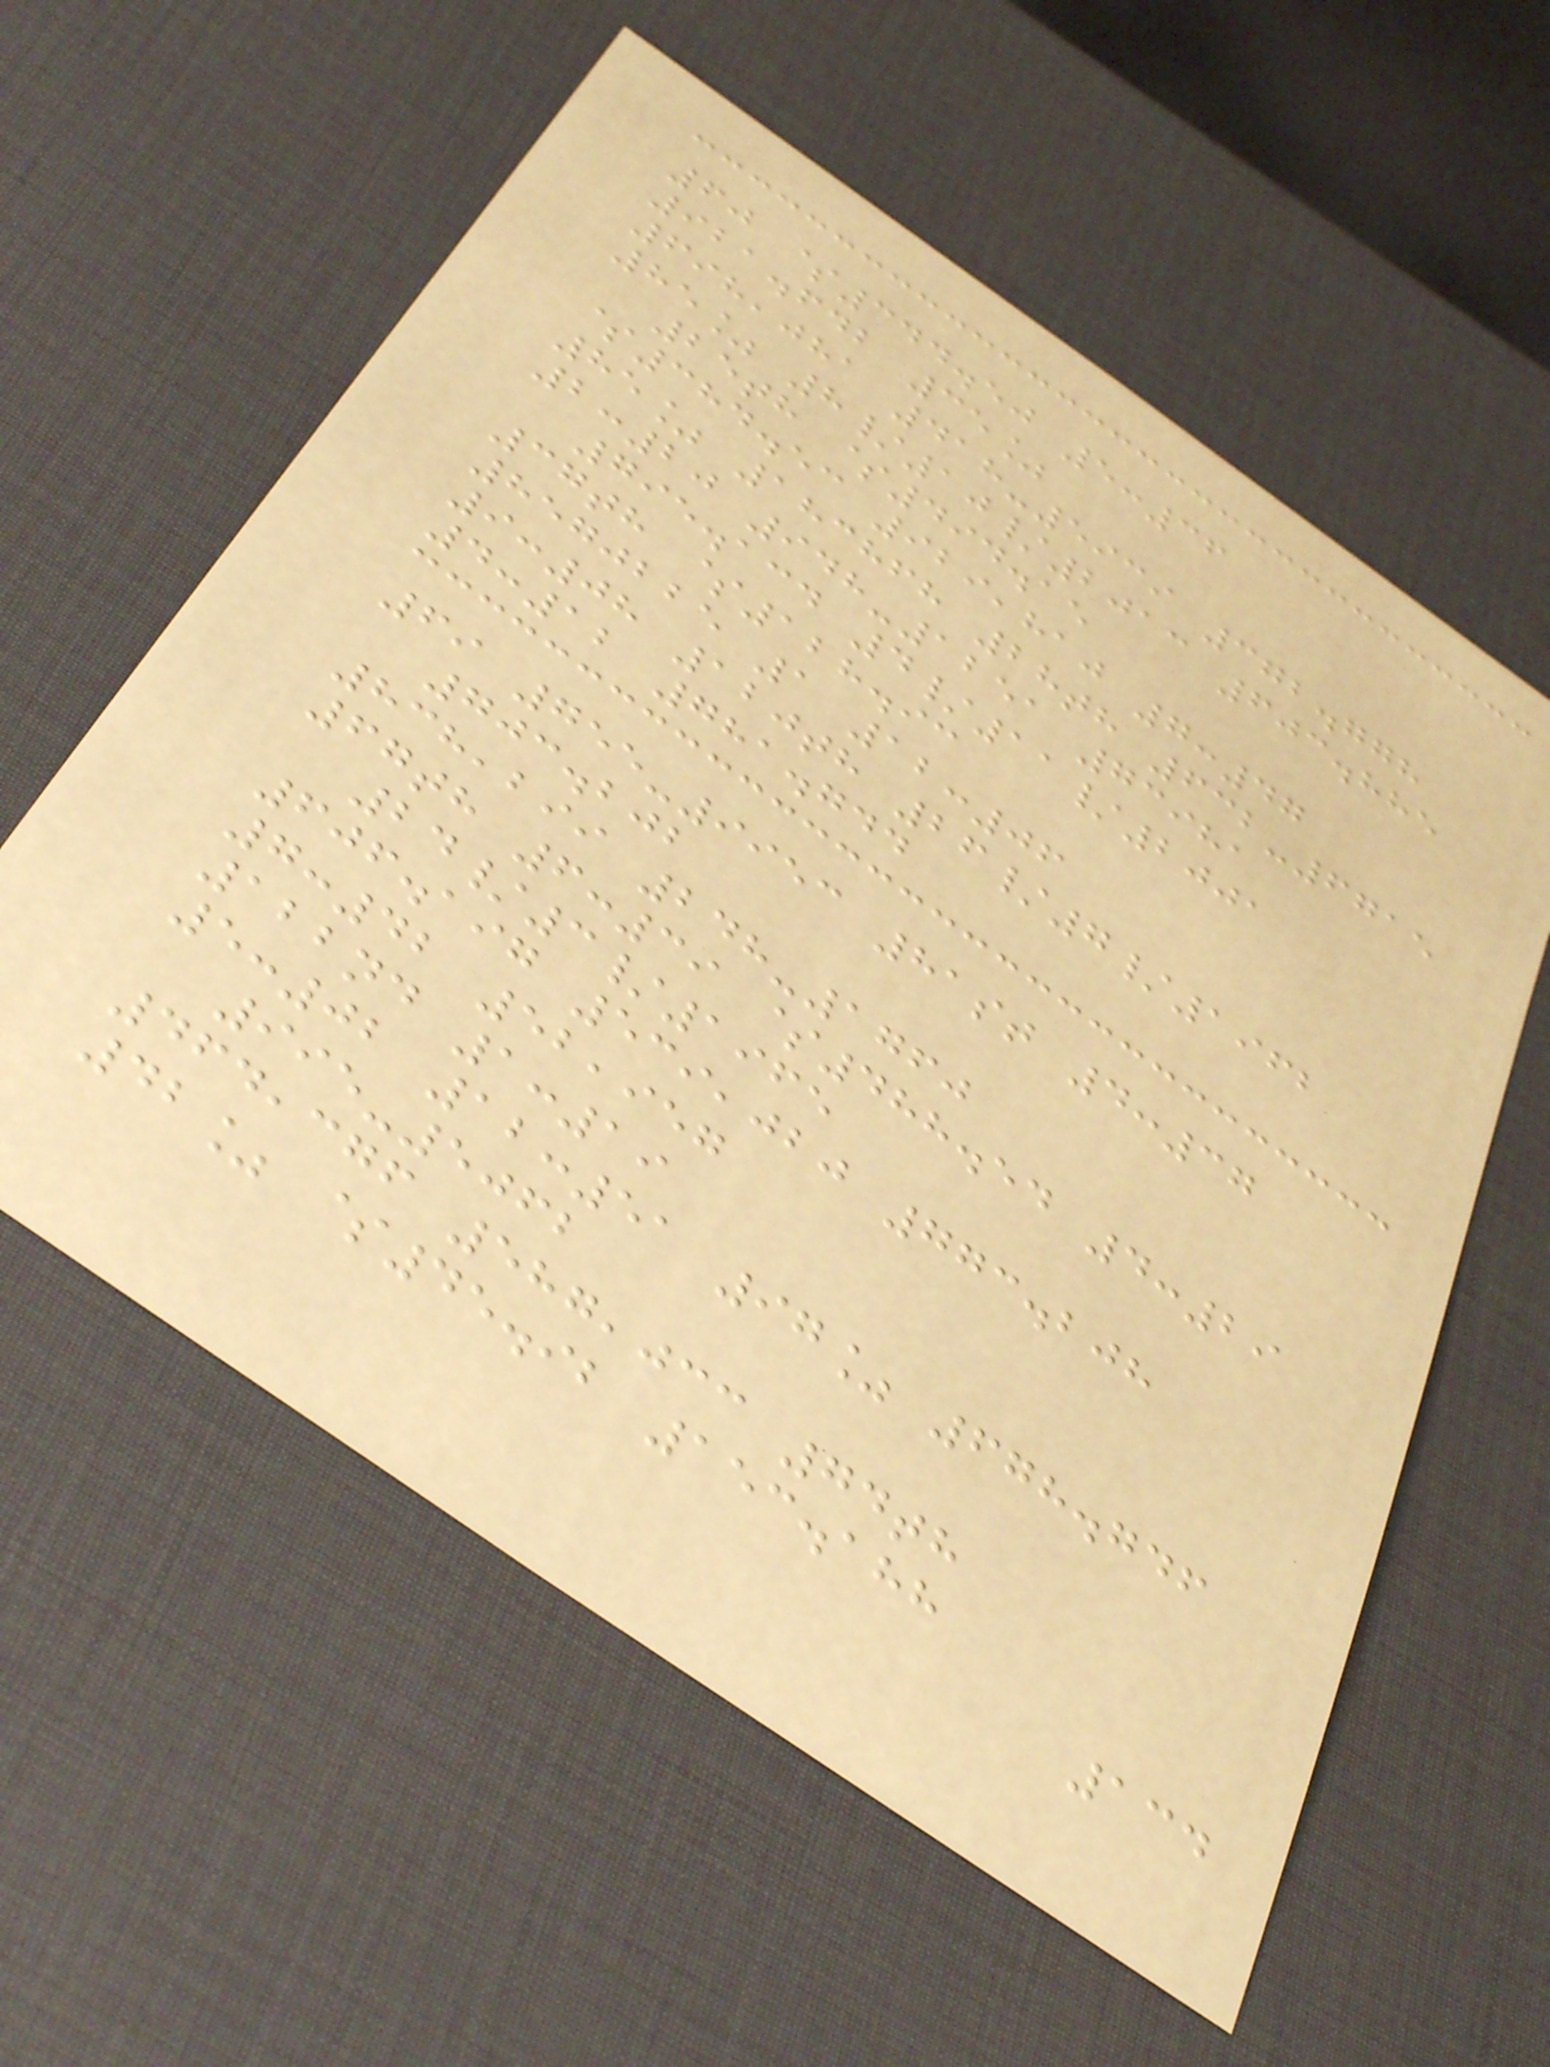60 $344.50 5:36
921.642 35%
698,081 418-5939 372.778
85% 8/10/2013 603.885
25th $494.15
$384.53 929,810 7:47
85% 183868 28th 632-6715
2:20 948-1251 73981
795.134 4/11/2001
37th $128.93
8570225 1 12:06
9:08 120th 26/7/1962
4:12 781.744
69 755-9953 81st 4:37
703.202
838,299 248-1760
67th 6:39 $488.54 4:29
24/3/1965
606.197 539,020 773.208
7:42 52,957
122nd 1:19
5:02 12:51 97% 678.746
995-5062
464,376 587,033 74th
42% $45.92 153.188
134
